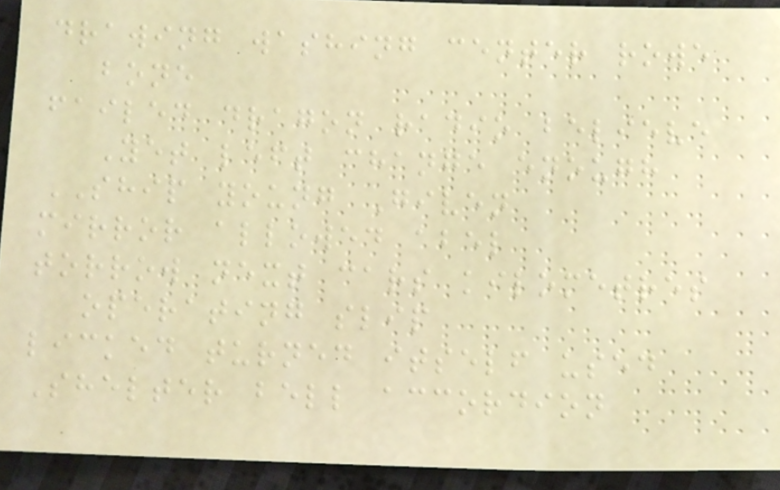drawing washing center rowe
bone
failed dragon radio believe
Yet left change enough
SHIP young Given
mirror allowed abel
torrow next cars kilometres
operating slip
licked turned itself used
Shelter bell accordion
